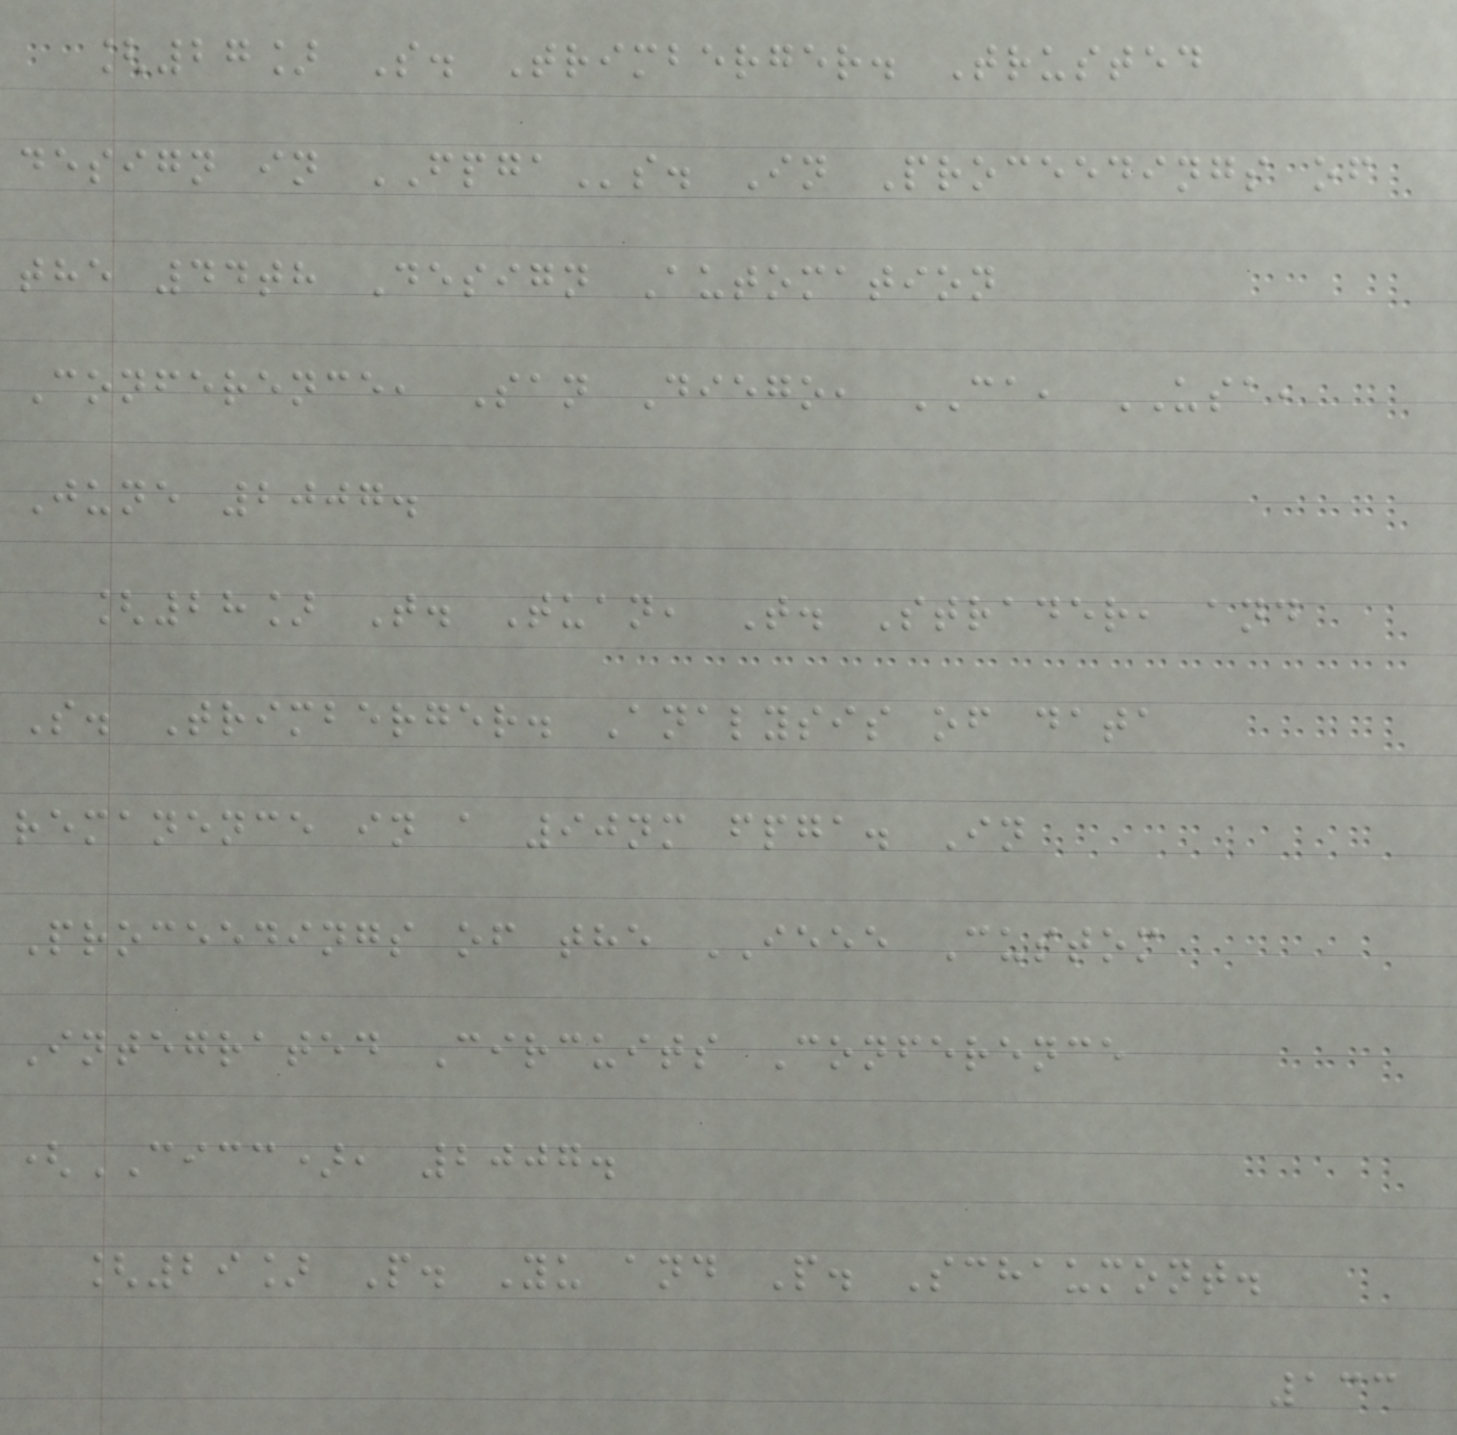[27] S. Trimberger. Trusted
design in FPGAs. In Proceedings of
the 44th Design Automation
Conference, San Diego, CA, USA,
June 2007.
[28] T. Tuan, T. Strader, and
S. Trimberger. Analysis of data
remanence in a 90nm fpga. In
Proceedings of the IEEE Custom
Integrated Circuits Conference
(CICC), 2007.
[29] P. Yu and P. Schaumont.
133
